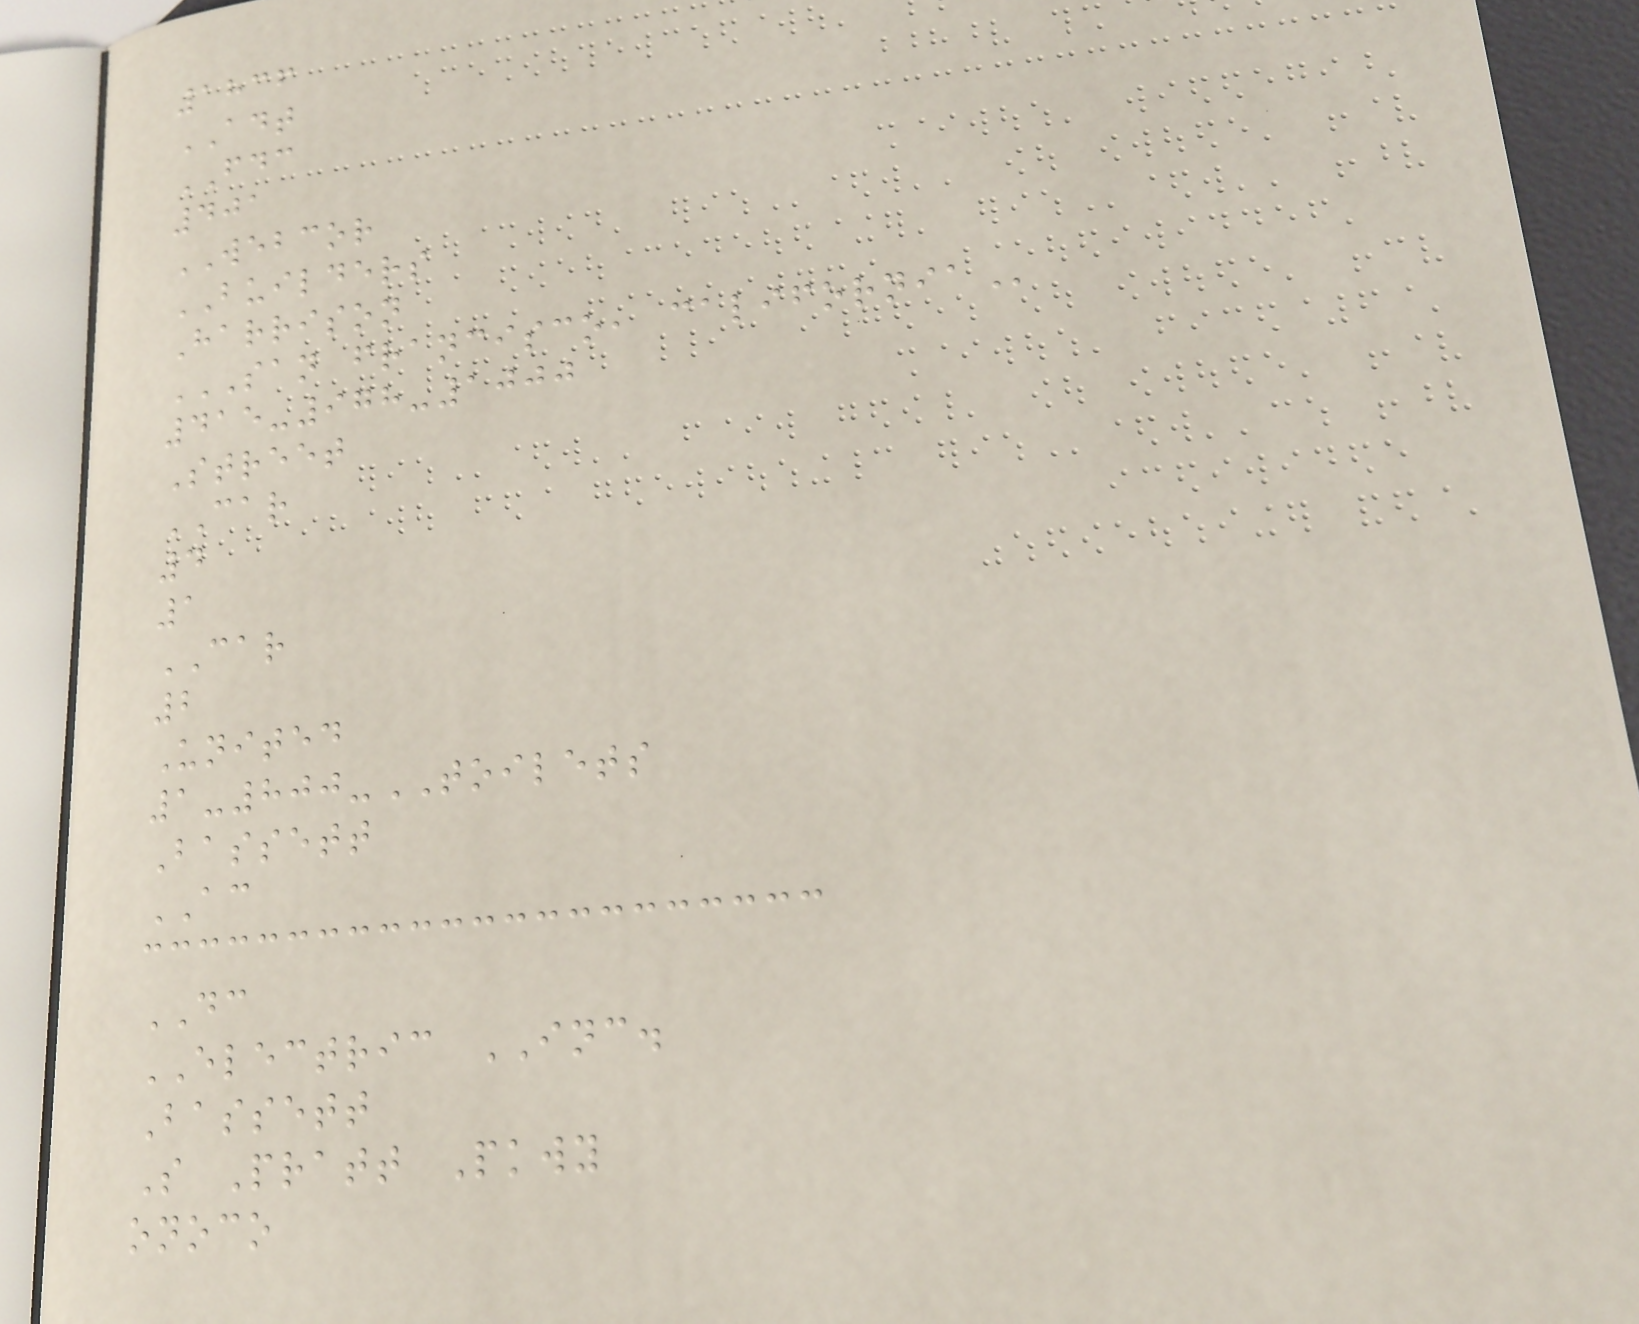1836
ADT
FDC
401
WEBCOR
BUILDERS
Harrison
SAN FRANCISCO, CALIFORNIA
415-978-1000
Street
CAR
4
1
CAR
2
United
1-800-TOILETS
Bassett
AC
DC
ELECTRIC INC.
Bassett
S Pratt Pkwy
onoco
